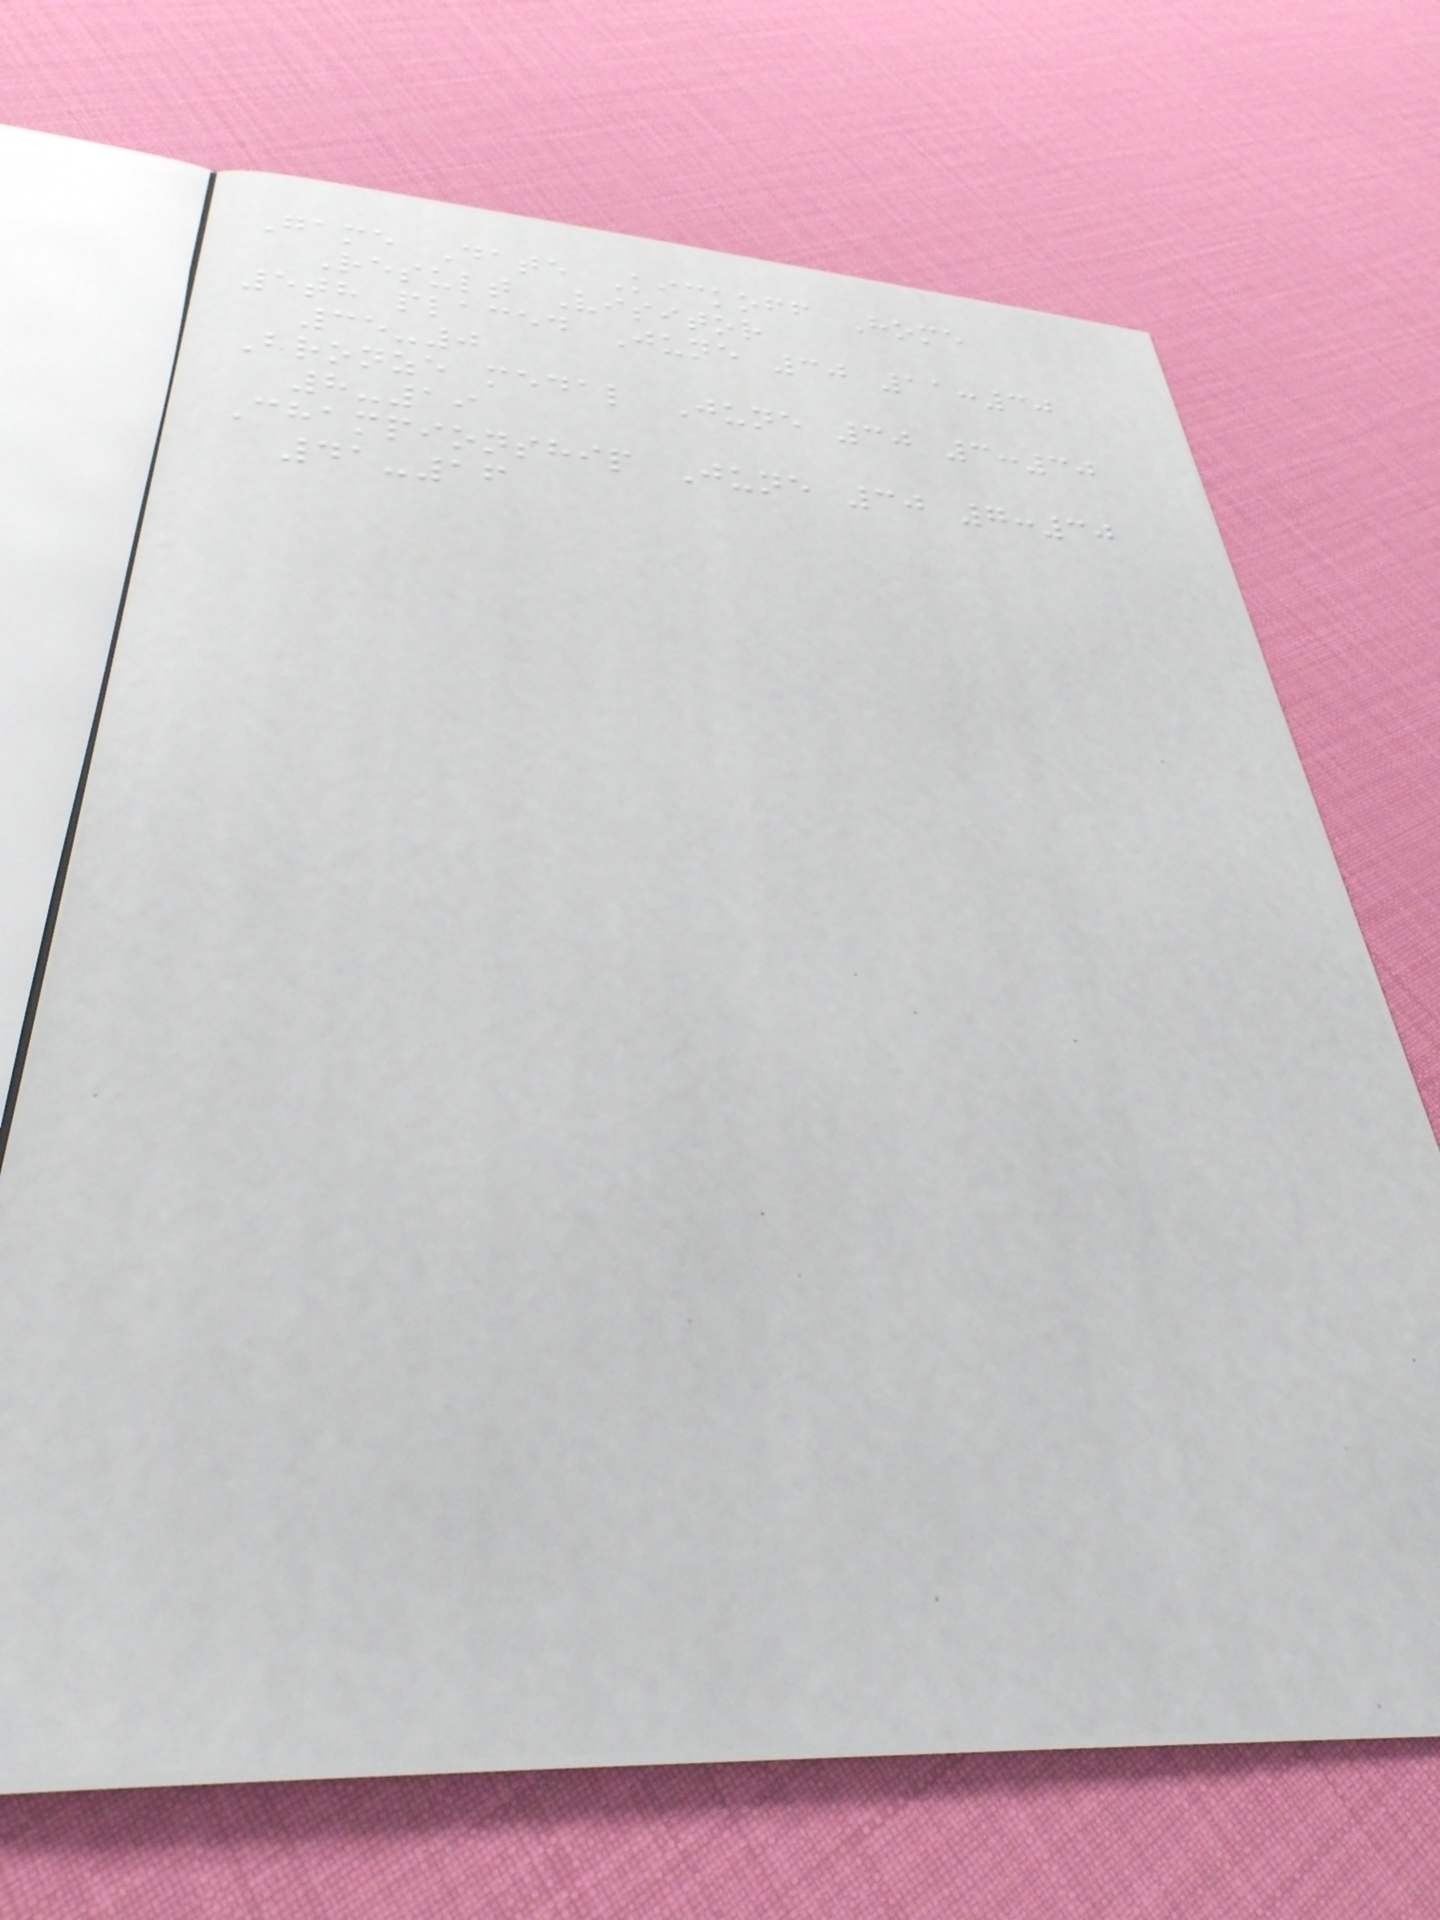Game Date Kickoff Home
Result Visitor
5th placed June 30 11:30
35-0
Bronze medal June 30 3:30
8-19
Championship June 30 7:30
41-16
